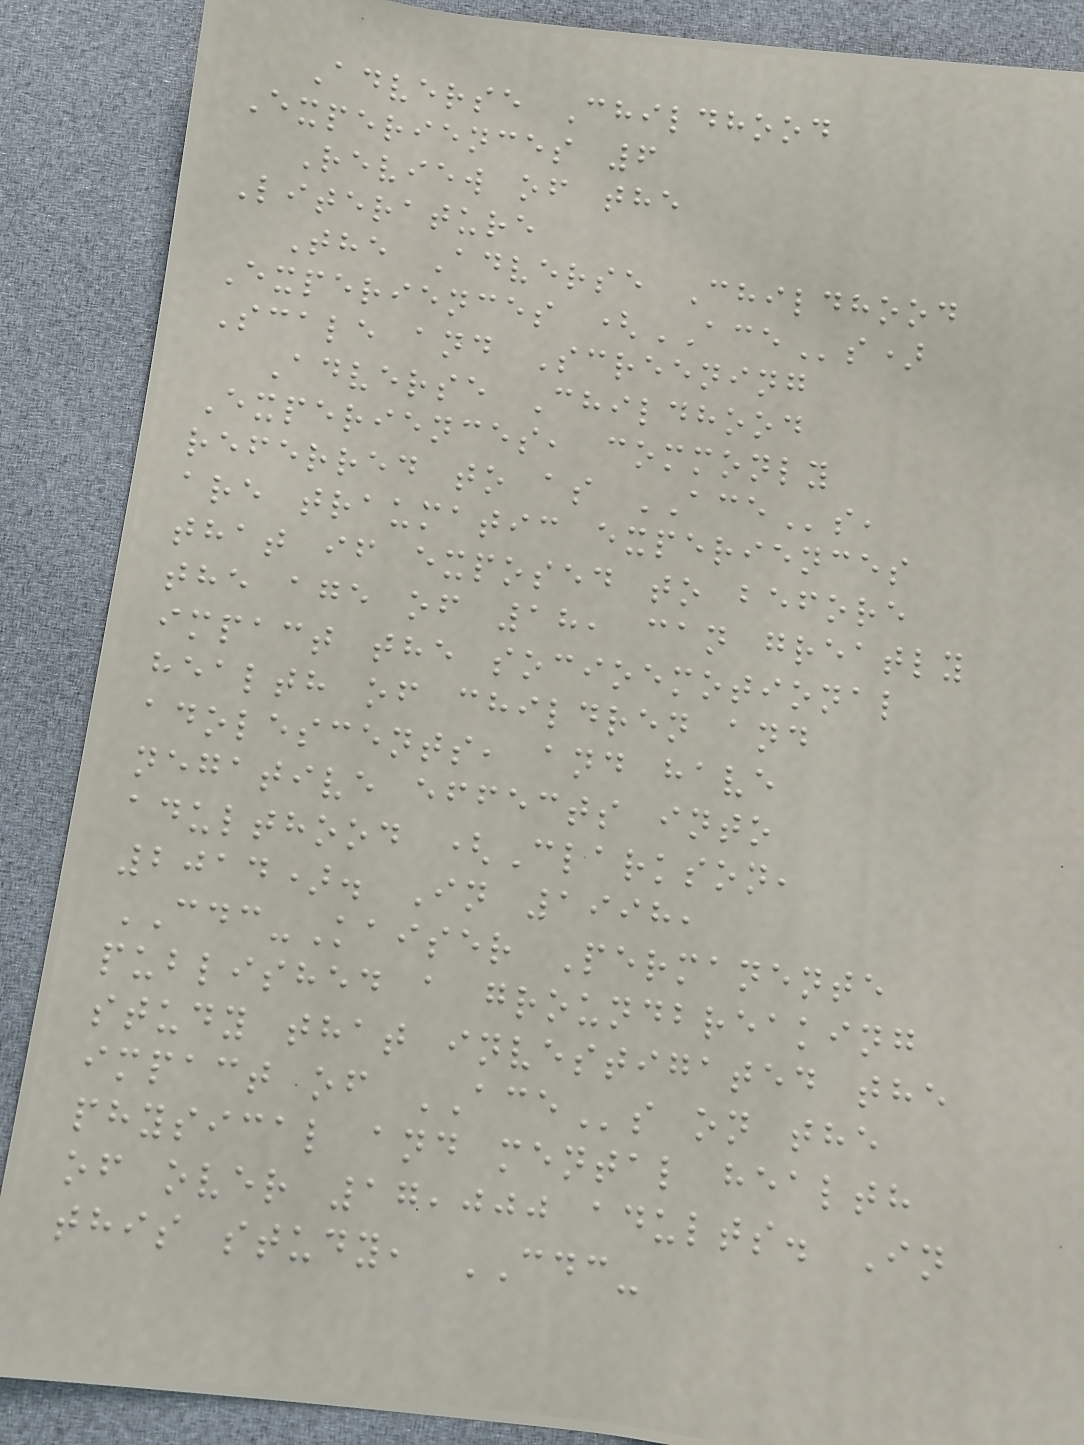Adverse Childhood
Experiences 6
Review of the
Literature
The Adverse Childhood
Experiences (ACEs)
Scale and Screening
Adverse Childhood
Experiences, commonly
referred to as ACEs,
are traumatic experiences
that if exposed to before
the age of 18, can greatly
impact the socioemotional
health of children and
adolescents, and have
negative effects into
adulthood (Clarkson,
2014). In 1998,
CDC-Kaiser Permanente
published a groundbreaking
study that investigated the
impact of ACEs on the
physical and mental health
of over 17,000 adults. In
this study, CDC-
